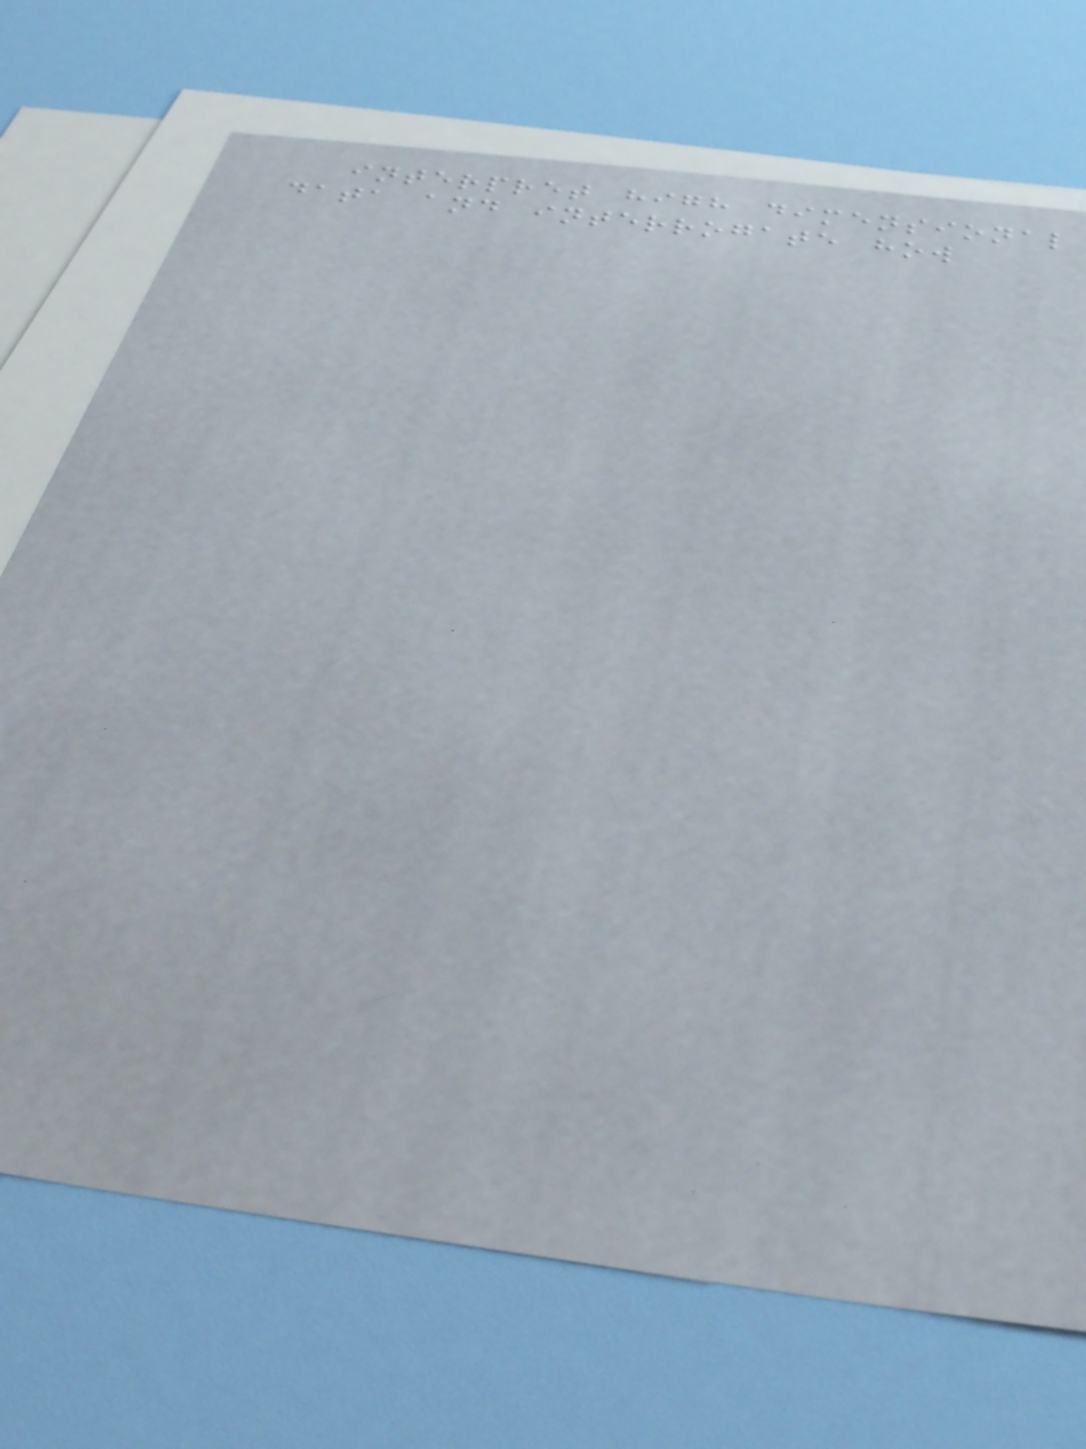interpret high dimensional
data and interrogate how
